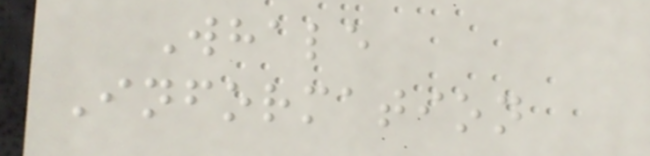Whale
Information
